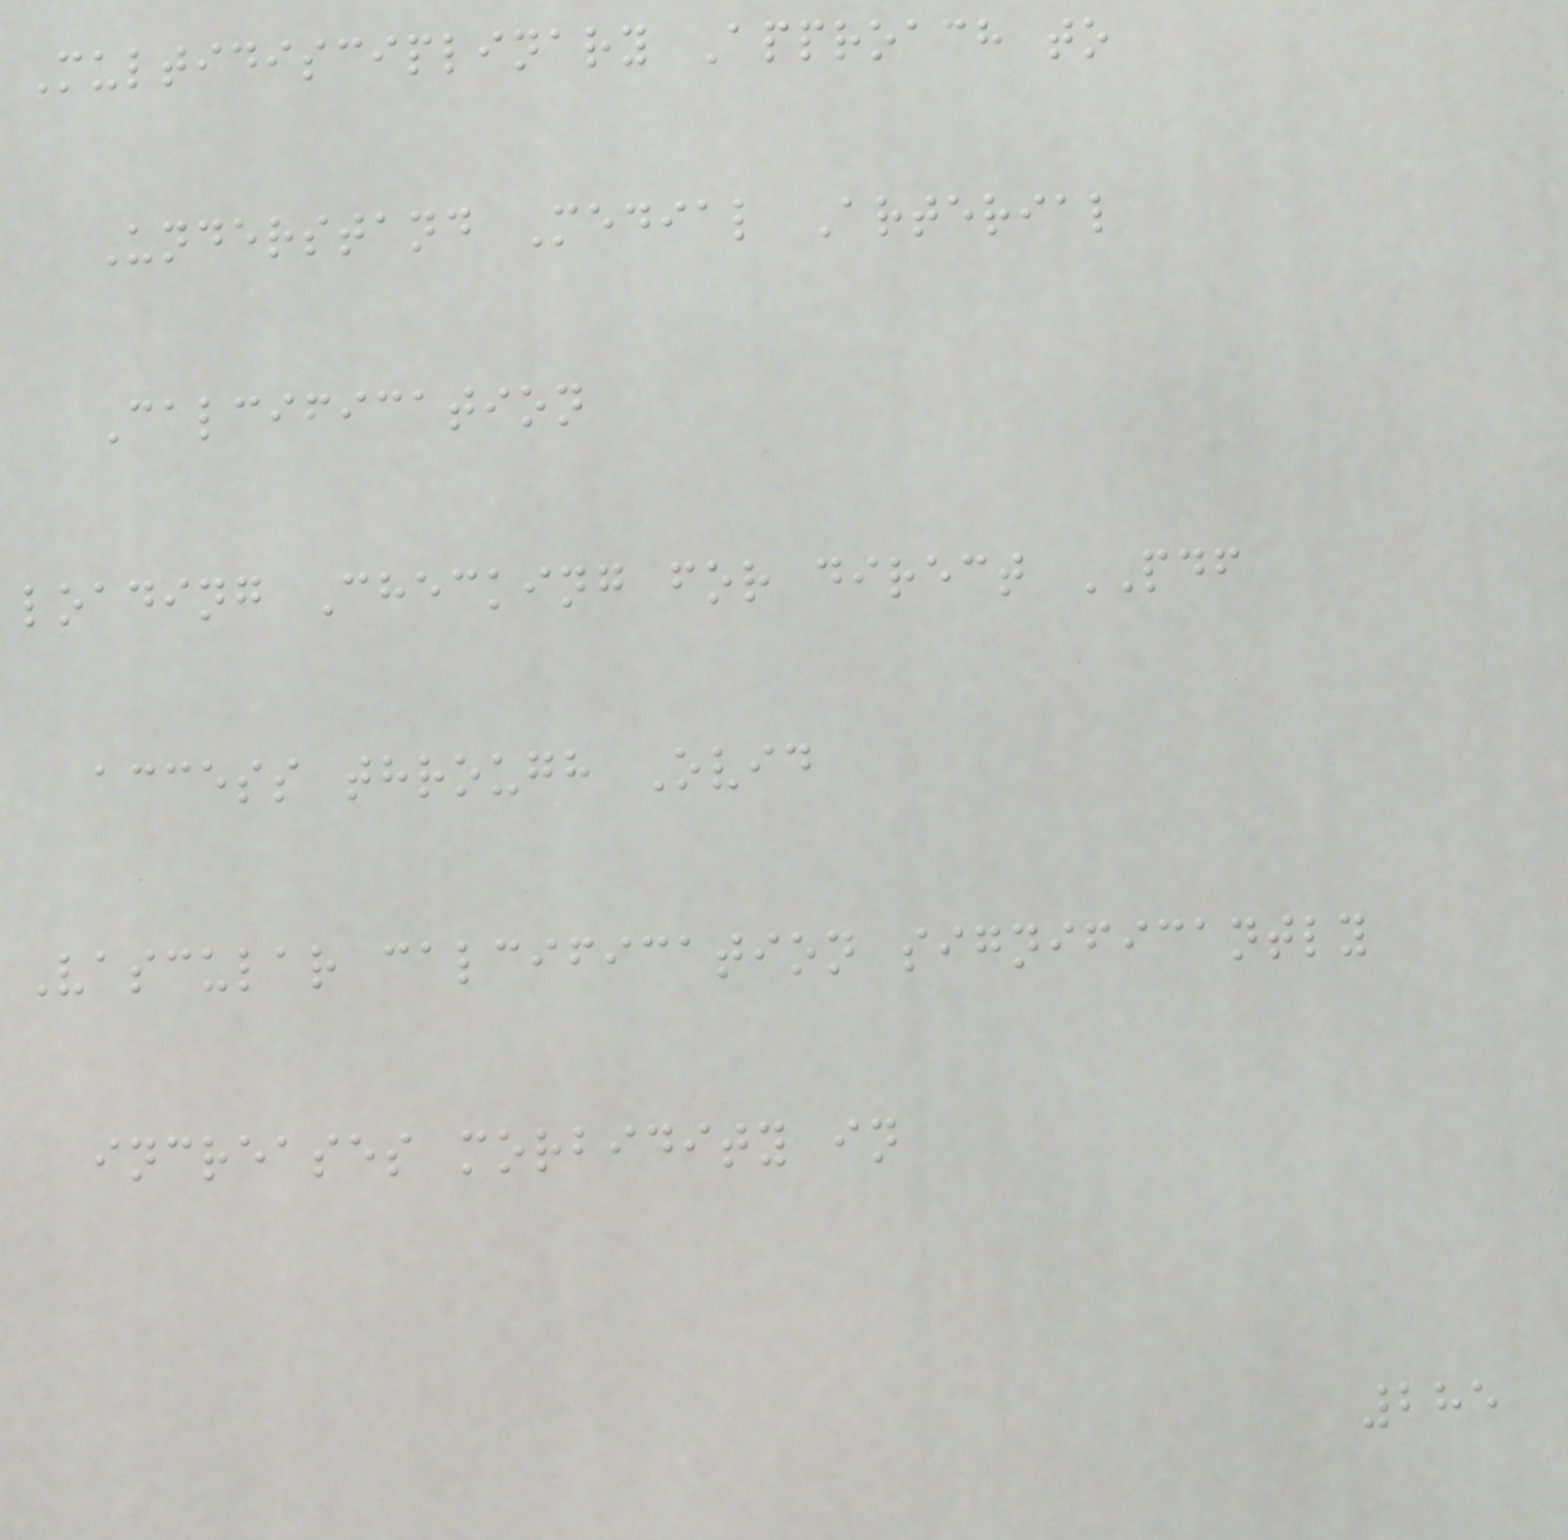Multidisciplinary Approach to
Understand Medial Arterial
Calcification
loading Checking for direct PDF
access through Ovid
Vascular calcification significantly
increases morbidity in
285
